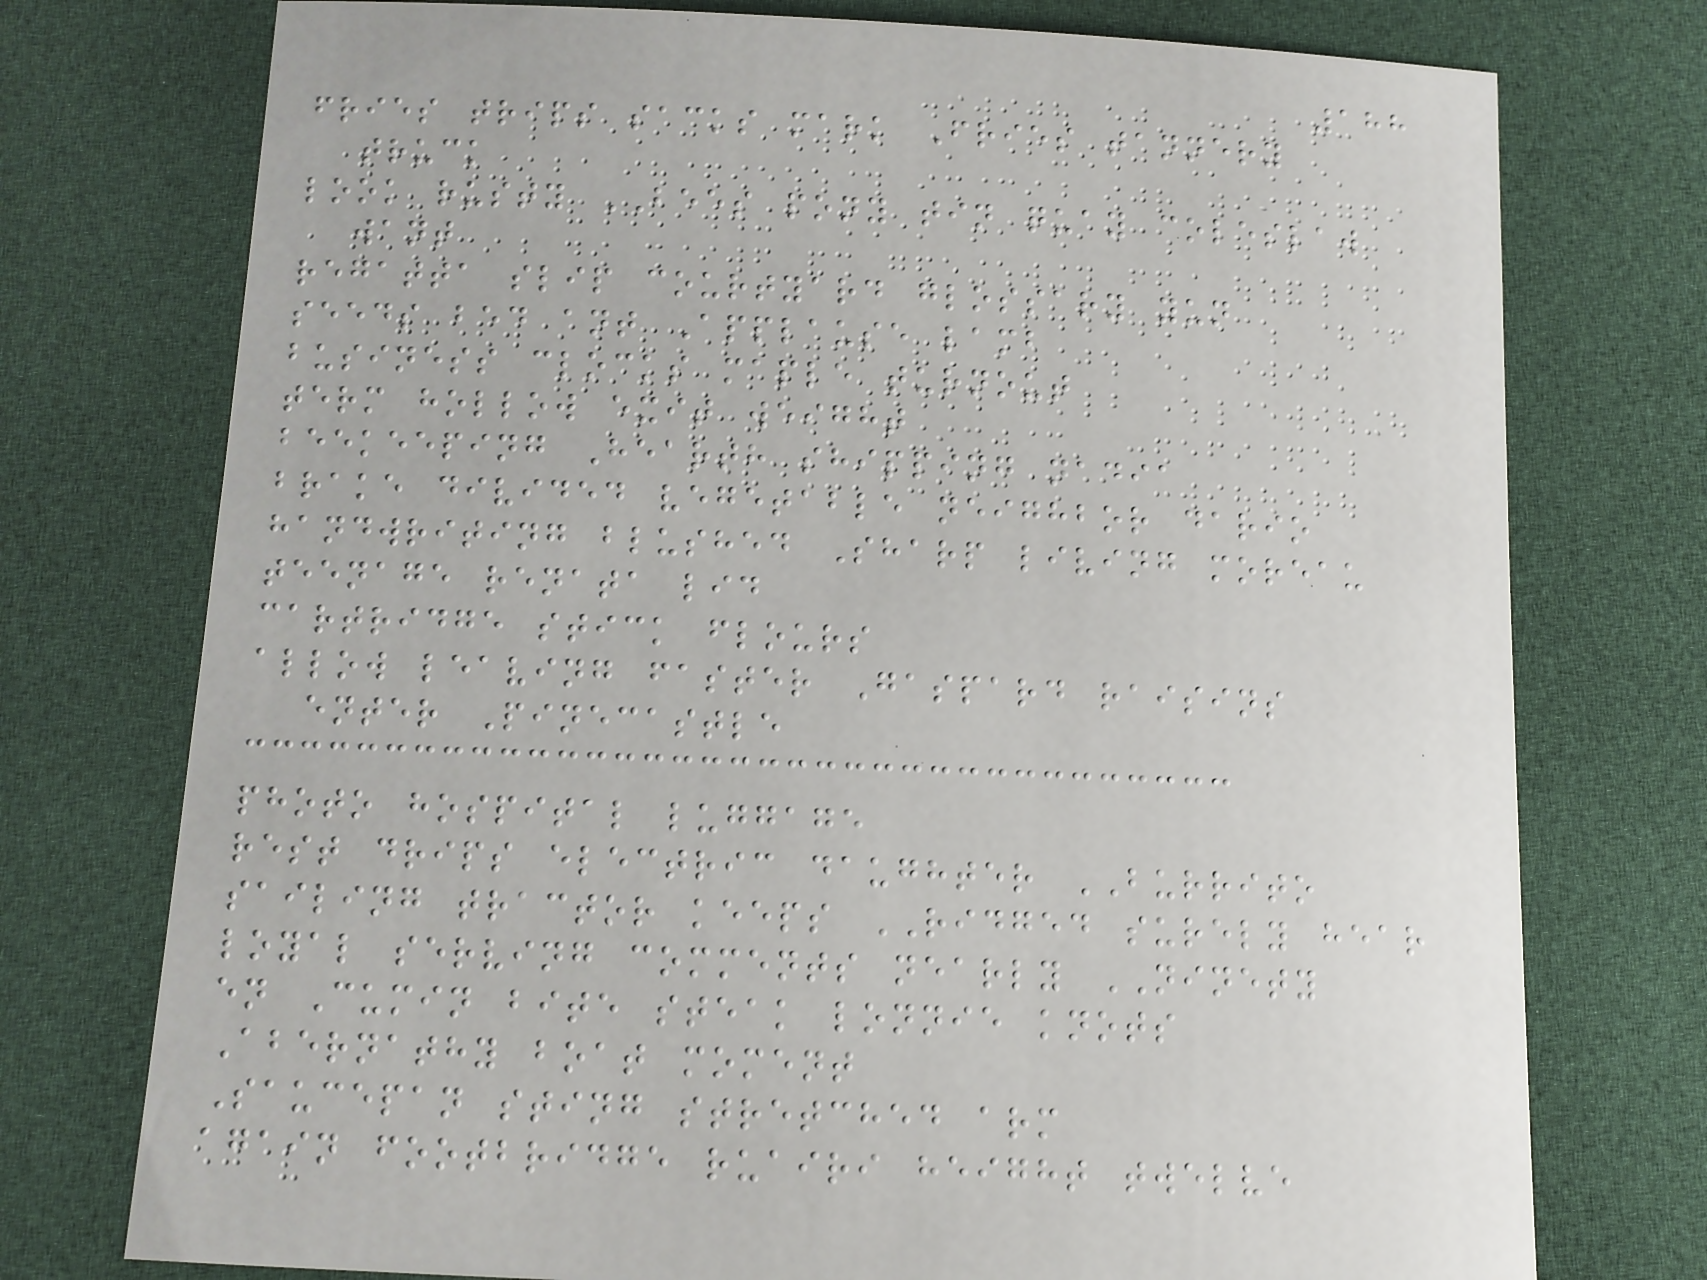188
fries trips sacks mark Fries tannery
truck
look rusty BEES pony tin quay coleslaw
want
regatta slip courtyard glossary yun
seeds bed ant Applause lamb
business clocks maple turnout
term hollow exit weight
beekeeping Hearth shipping nadia
brake divided vegetable neighbor dario
handwriting blushed Sharp living moreau
teenage renata lid
cartridge stick flours
allow leaving faster Gaspard raisins
enter Pinecastle
photo hospital luggage
rest drips electric daughter BURRITO
sailing tractor keeps RIDGED surely hear
loyal serving comments nearly NINETY
en Cumin bite steak lonnie knots
Abernathy boat moment
Saucepan sting stretched arm
again footbridge ruairi height twelve
